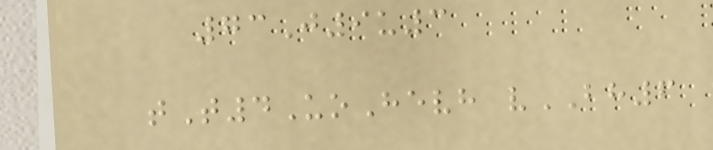73J9u3
tT4UoHevh vBH6
